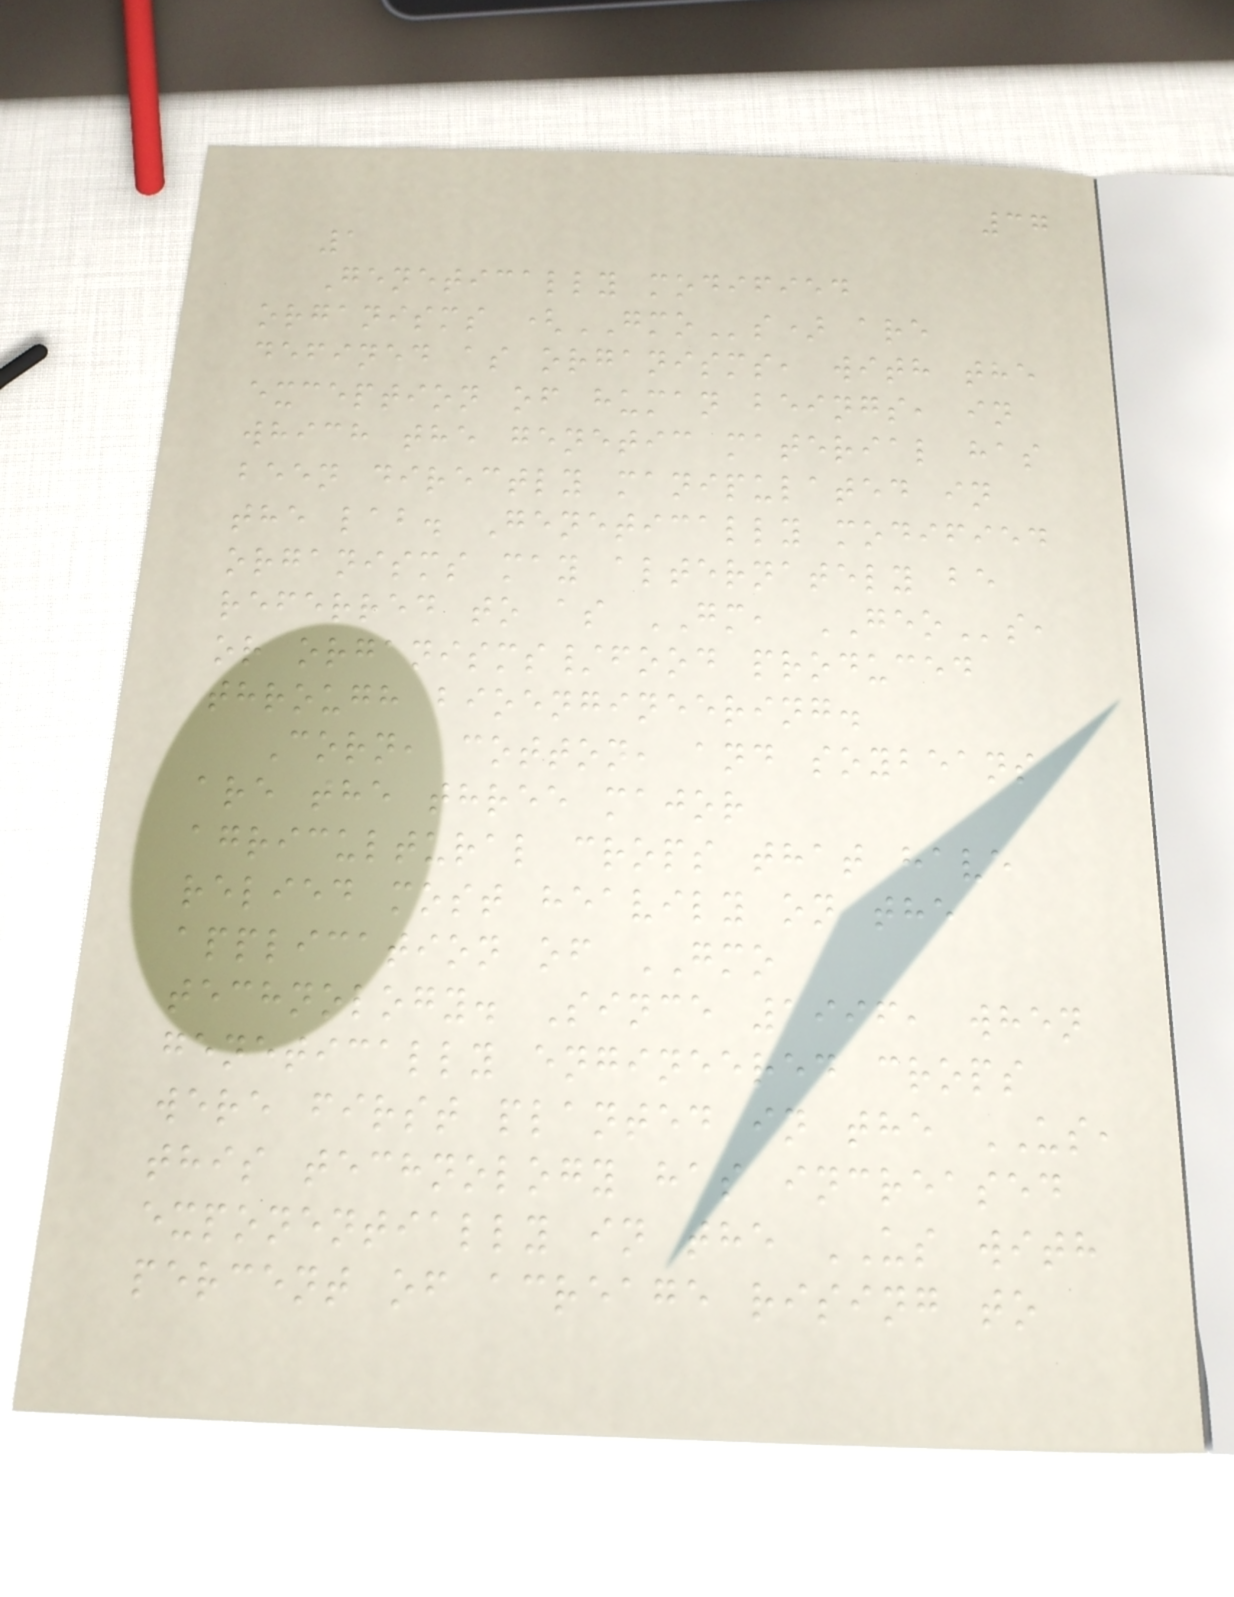37
1
Genetically modified
organisms (GMOs) are
defined as organisms, with the
exception of human beings, in
which the genetic material has
been directly manipulated in
the lab. Genetically modified
organisms may alternately be
referred to as GM, GEOs,
or organisms/food produced
through bioengineering.
Corn, cotton, and soybeans
are the three major
agricultural crops that have
relied most heavily on the
application of GMO
technology. Since 1996, when
genetically engineered crops
were first planted in the US,
this technology has increased
exponentially in the US with
percent of acreage rising to
